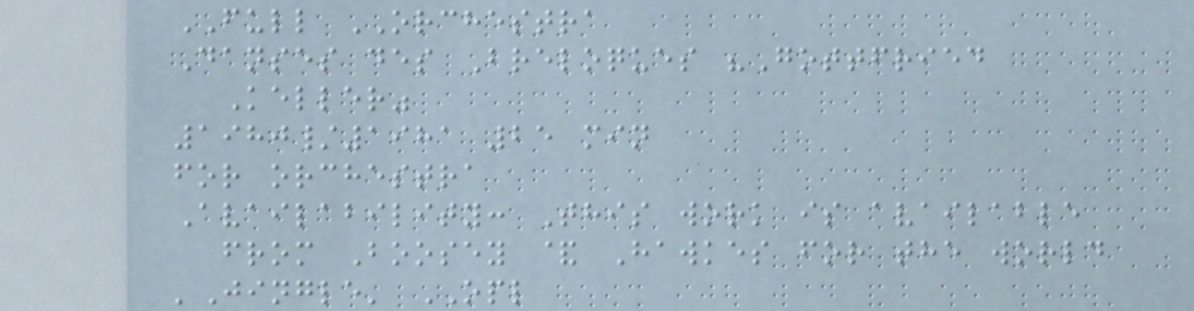FULL ORCHESTRA
Danses des Breloques "Gottfried
Keller"
1980/1981 25 min
for orchestra
Availability: This work is available
from Boosey & Hawkes for the world
'Jingle' OPL
